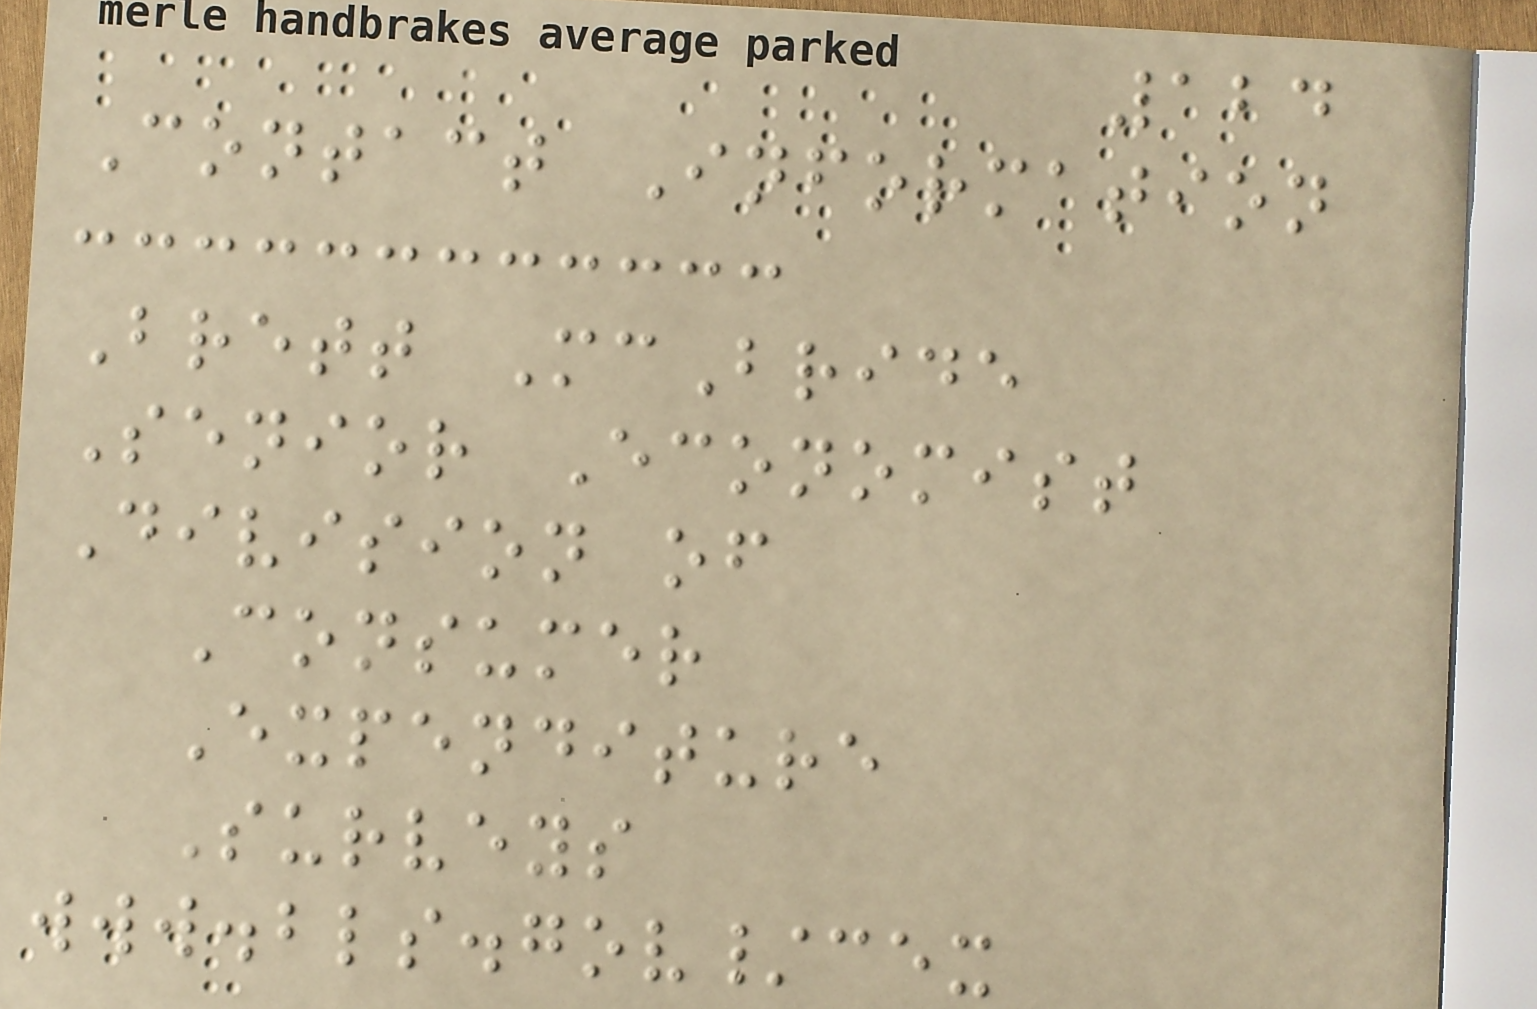124
Contact Information
Brett McBride
Senior Economist
Division of
Consumer
Expenditure
Surveys
www.bls.gov/cex
